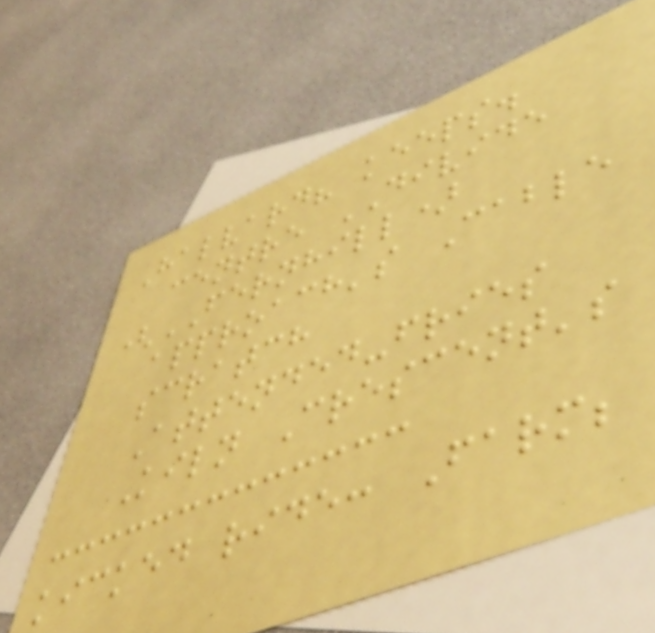Halvard? keeps.
centre DIVIDE
(FERNHILL)
approach's Cable
scratch
Attended-fries
Kiln Crescent's
kicked ride: Farm;
